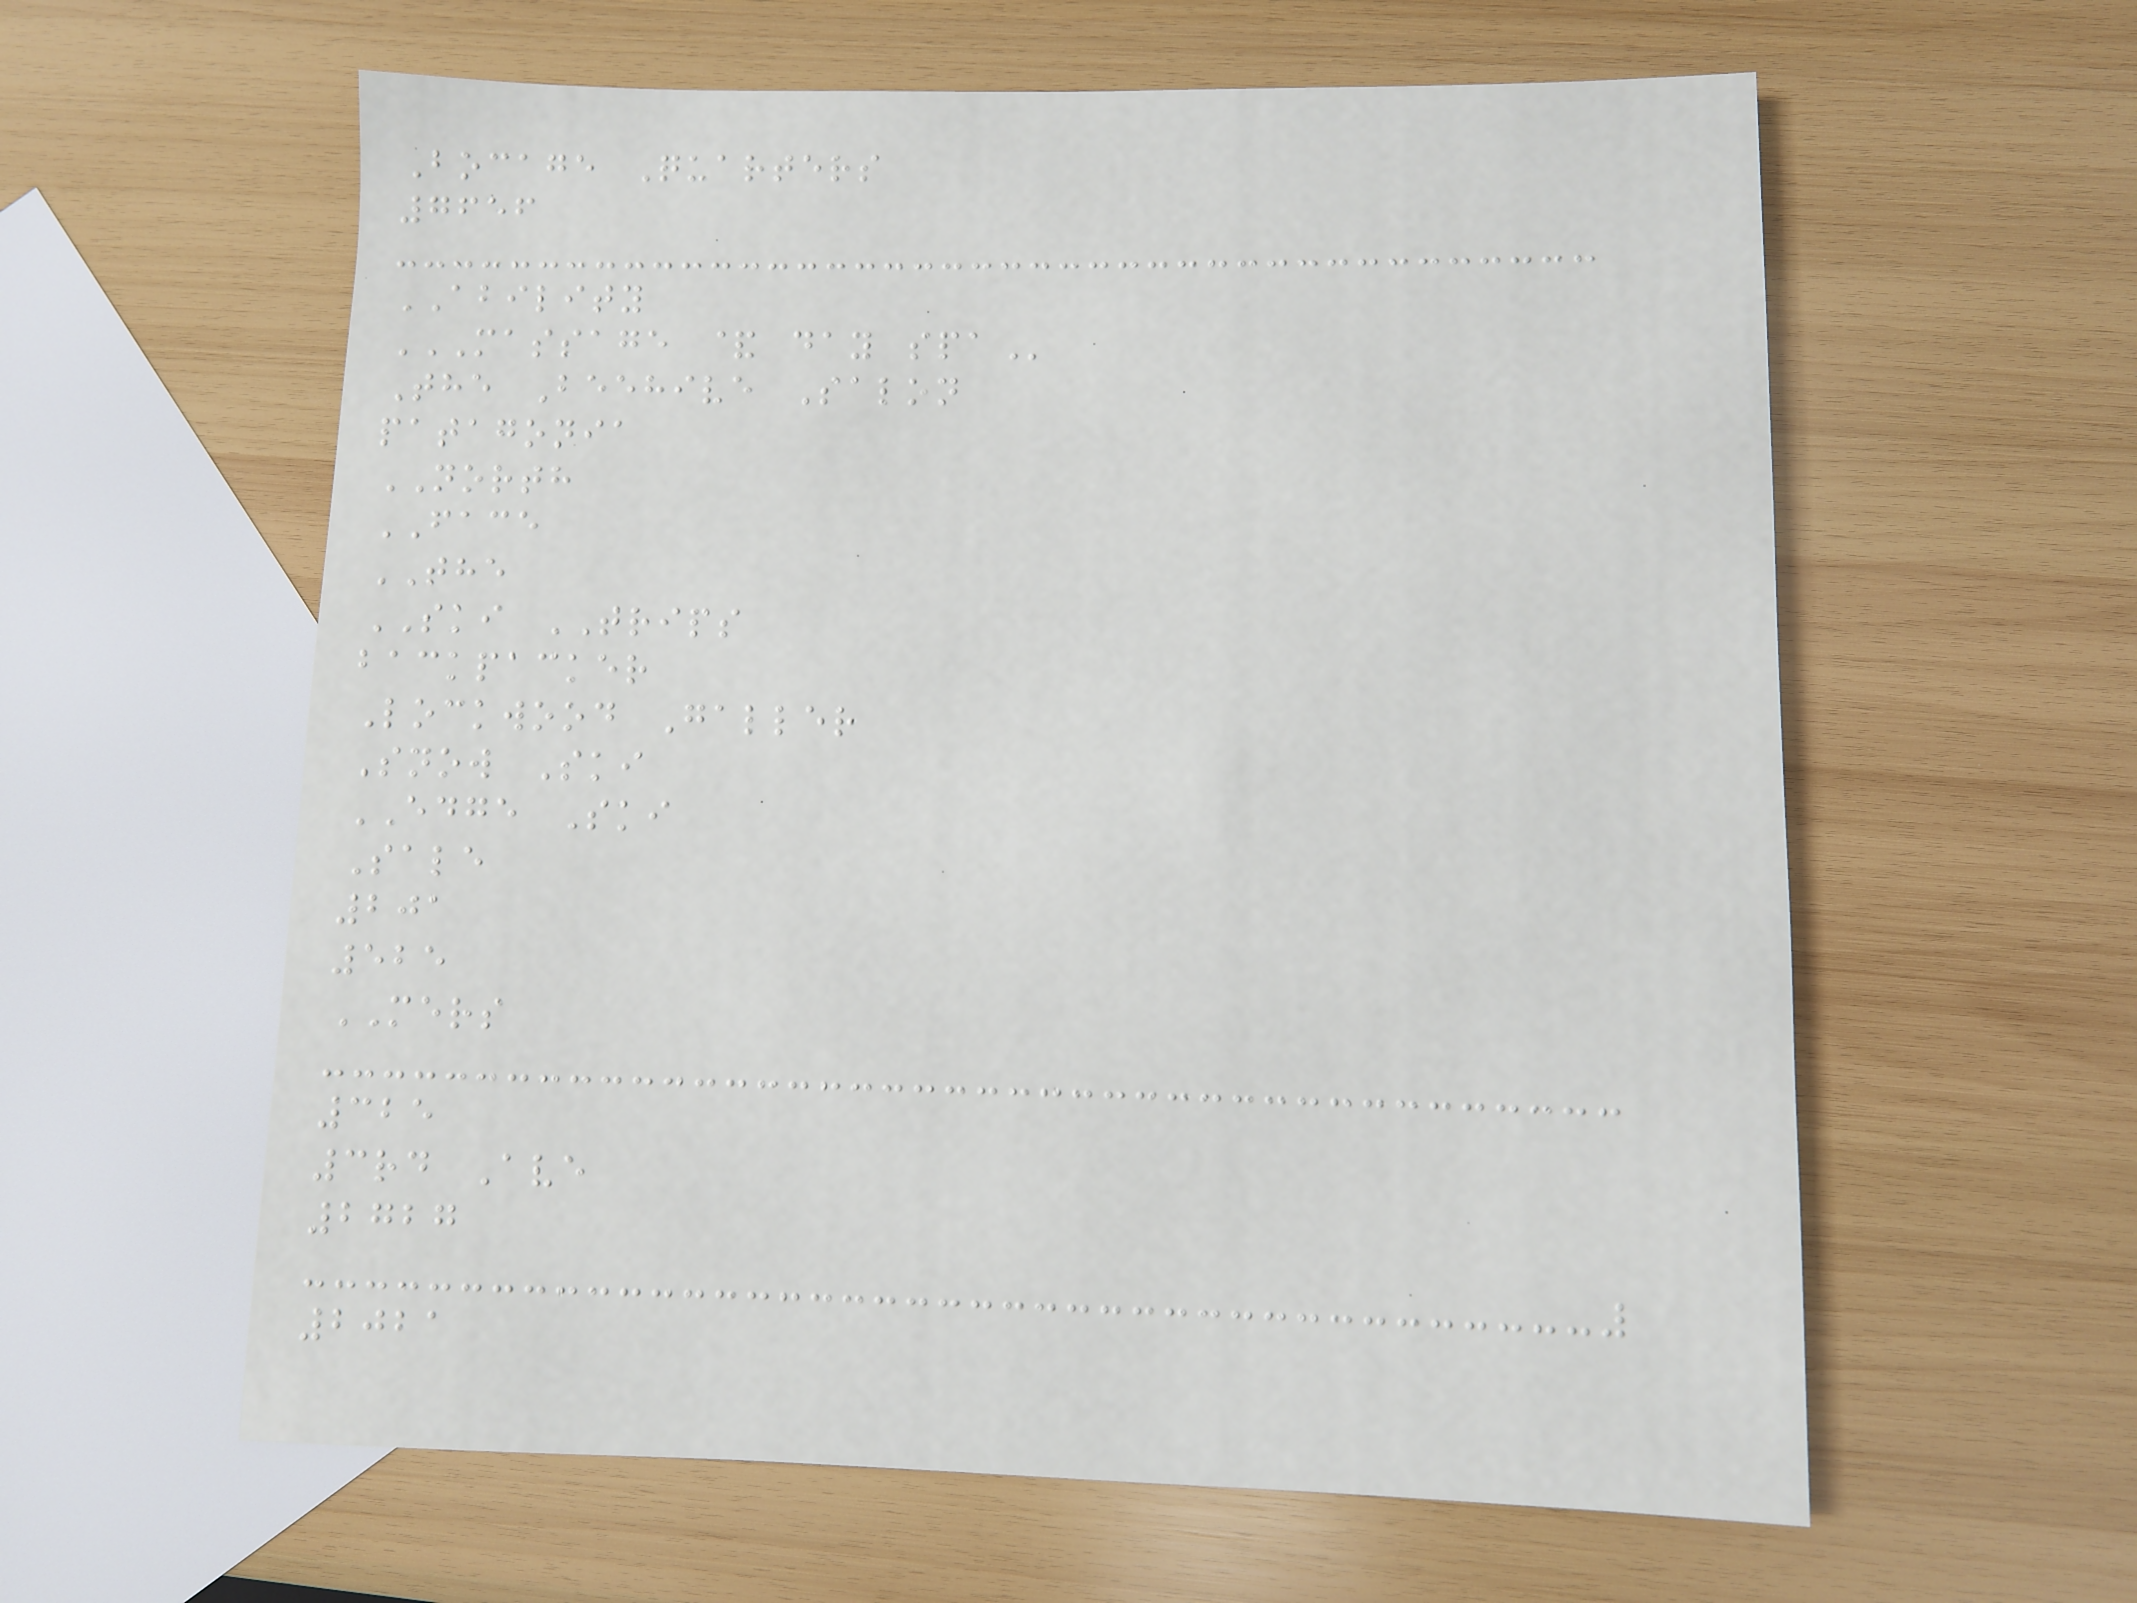Bocage Quarters
7656
ABILITY
MASSAGE & DAY SPA
The Beehive Salon
patagonia
NORTH
FACE
THE
SKI TRIPS
backpacker
Lockwood Galler
Snow Ski
EDGE Ski
Sale
201
525
MERS
325
3rd Ave
2727
2021
